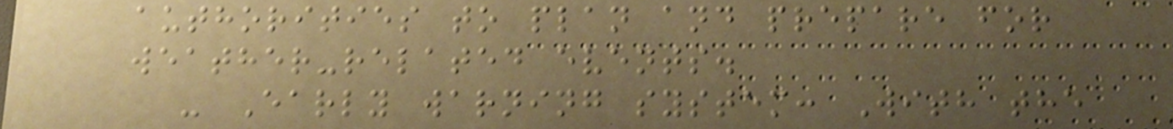authorities to plan and prepare for
weather-related events.
- Early warning system: With the
